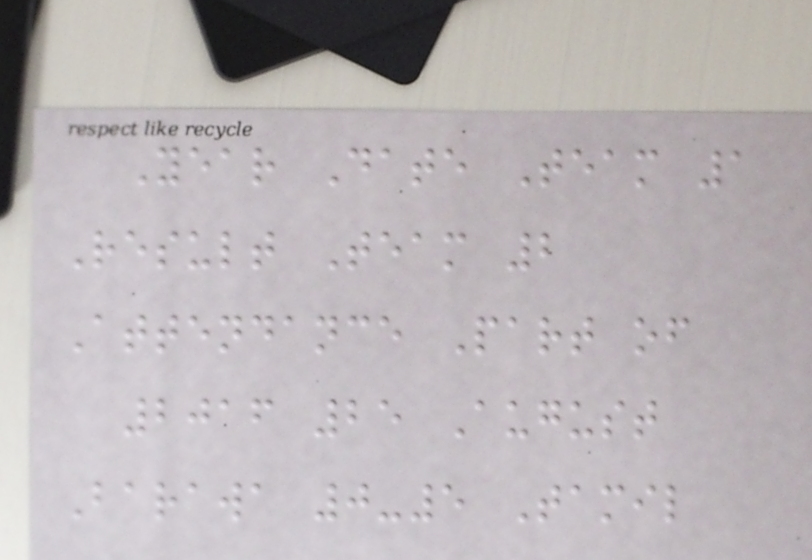Year Date Team 1
Result Team 2
Attendance Part of
2016 25 August
Barawa 0-5 Tamil
